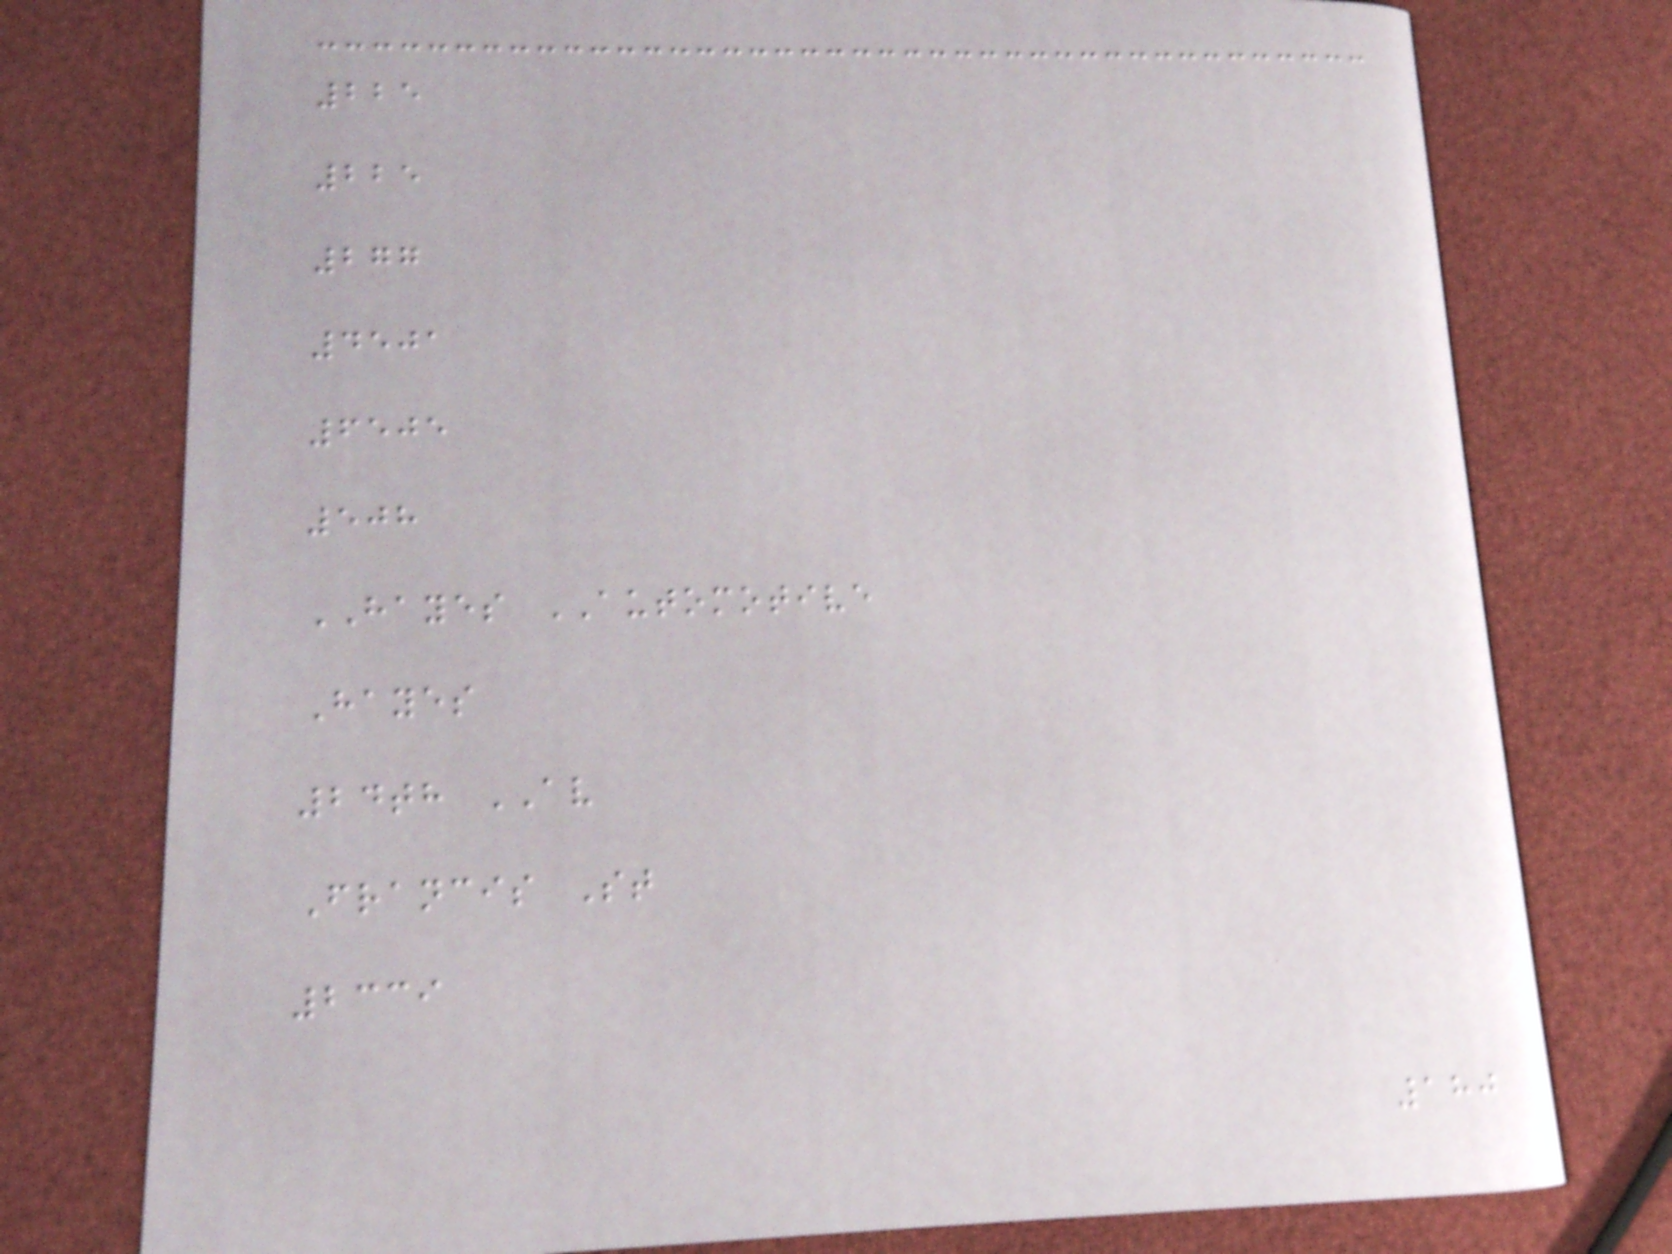225
225
277
4501
6505
508
HAYES AUTOMOTIVE
Hayes
24th AV
Francis St
2339
180
